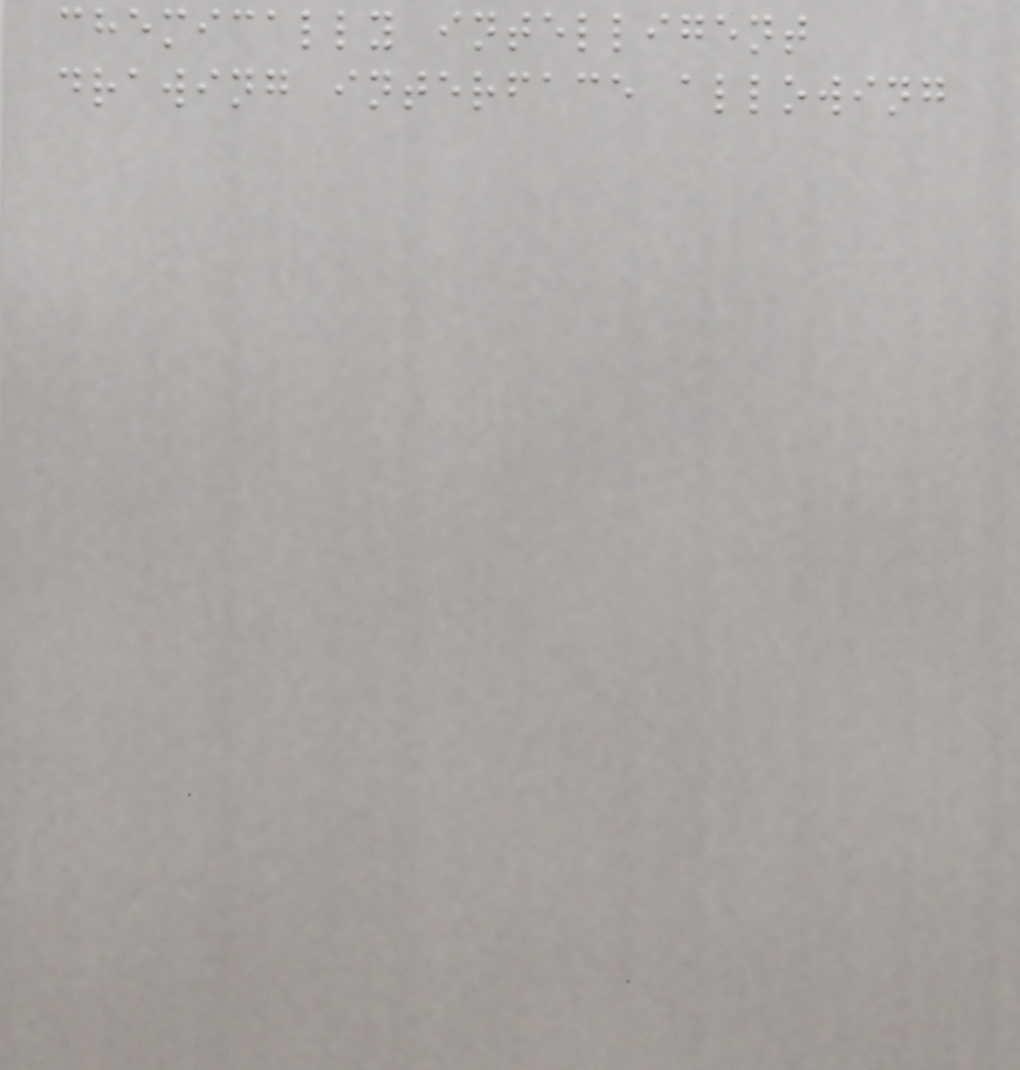chemically intelligent
drawing interface allowing
